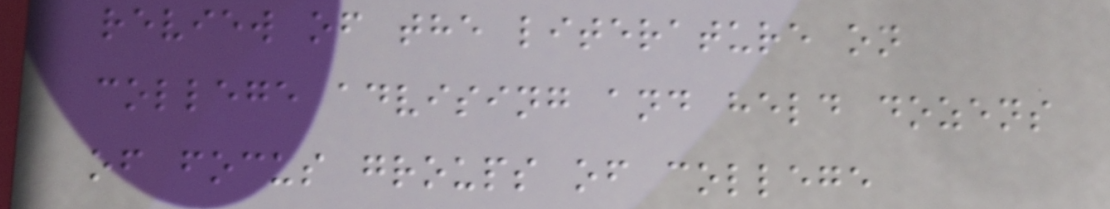review of the literature on
college advising and held dozens
of focus groups of college
